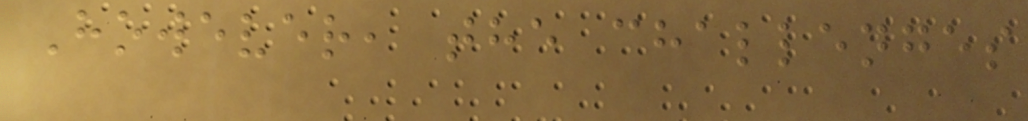However, the challenges
